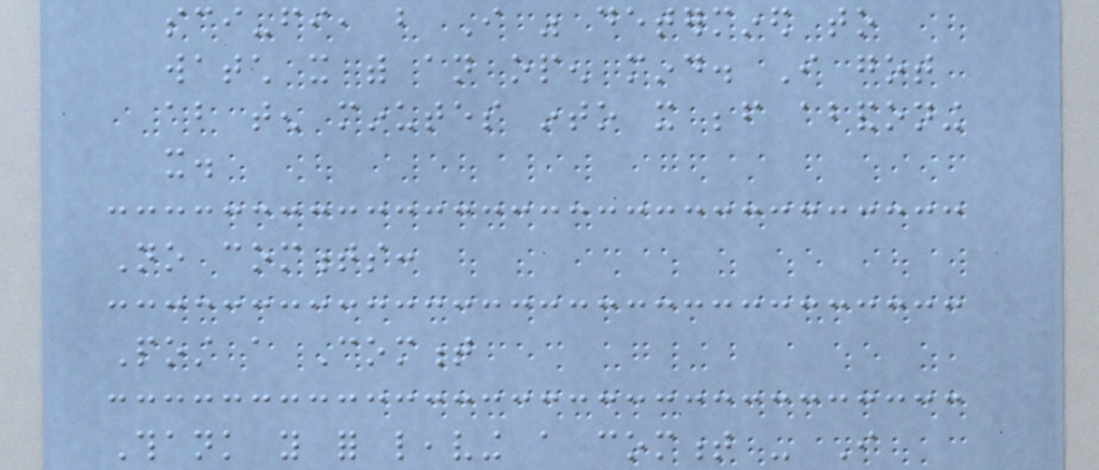sci-fi, but I was determined to
watch it with an open mind. I got
about ten minutes into it before abandoning
it.
No comments:
Post a Comment
Thank you for leaving a comment - I
